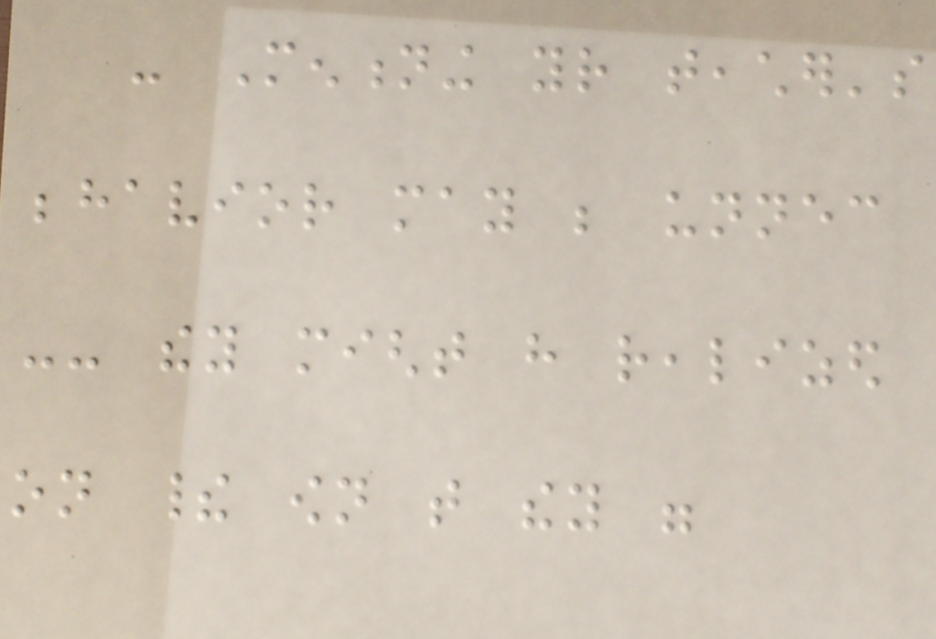- Mentioning your teacher's
behavior may be unnecessary
-- they might have realized
on their own that they were
